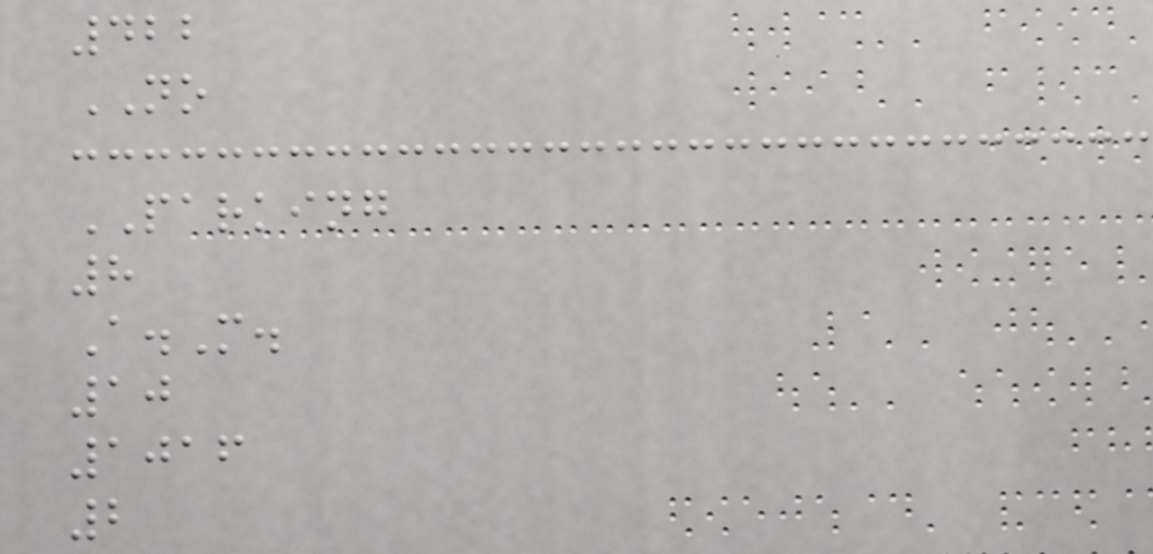422
NO
PARKING
8
A.M.
10
1016
2
